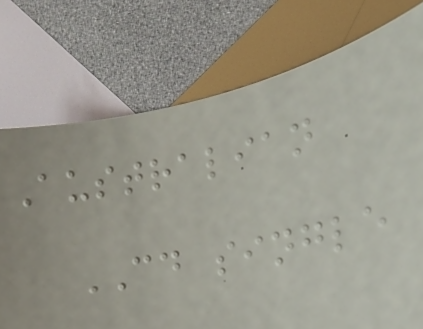Australian
CD single
